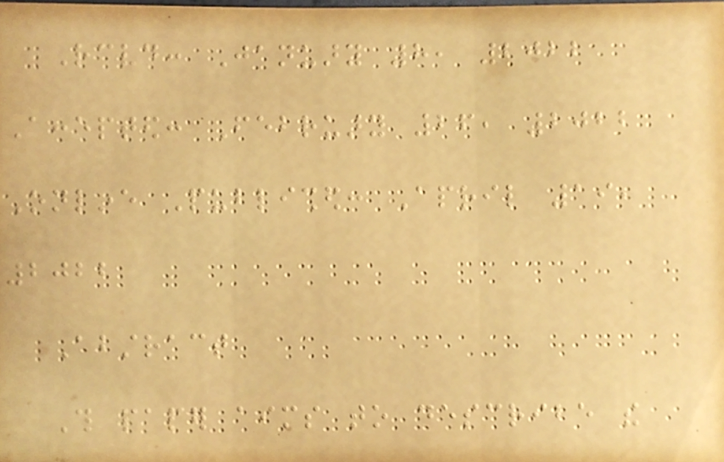Received: January 8, 2022
Accepted: February 26, 2022
Online Published: April 19,
2022
Abstract
This paper aims to describe the
